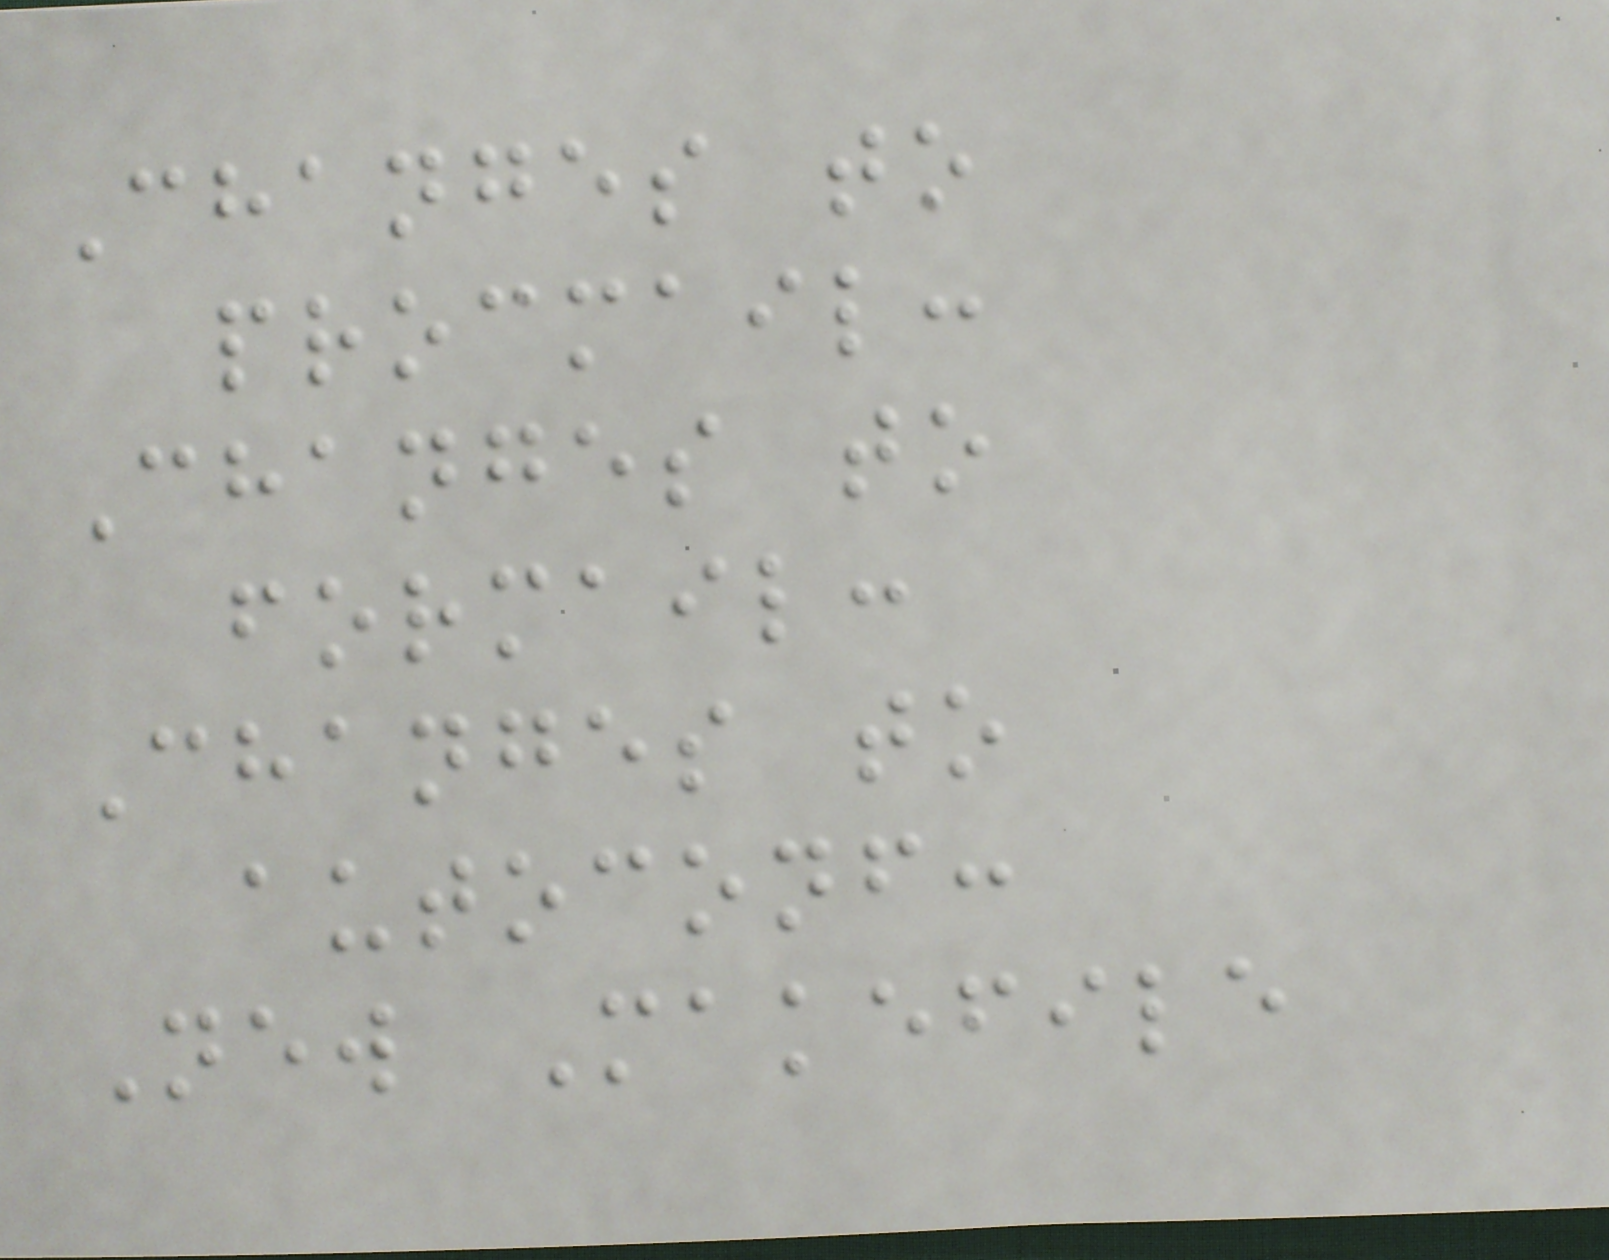Changes to
procmail:
Changes to
formail:
Changes to
autoconf:
New Makefile
